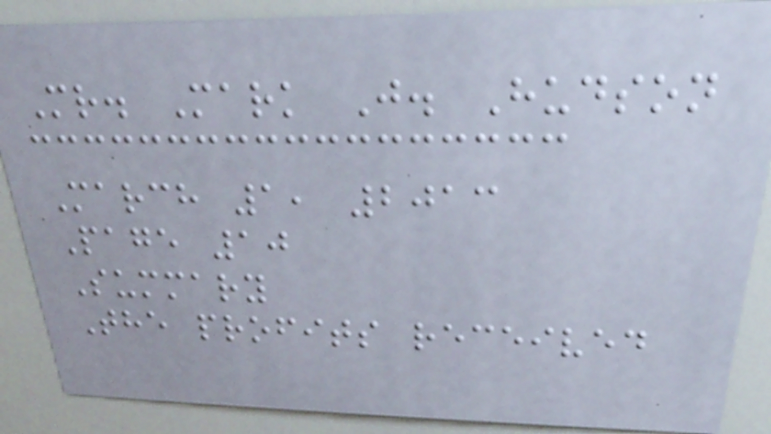Mr. Mark J. Hudson
March 1, 2013
Page 10
Summary
The profits received
